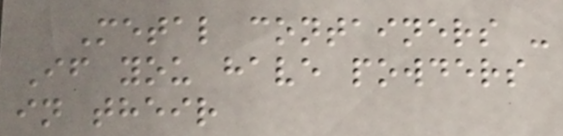Metal containers -
If you have powders
in their
